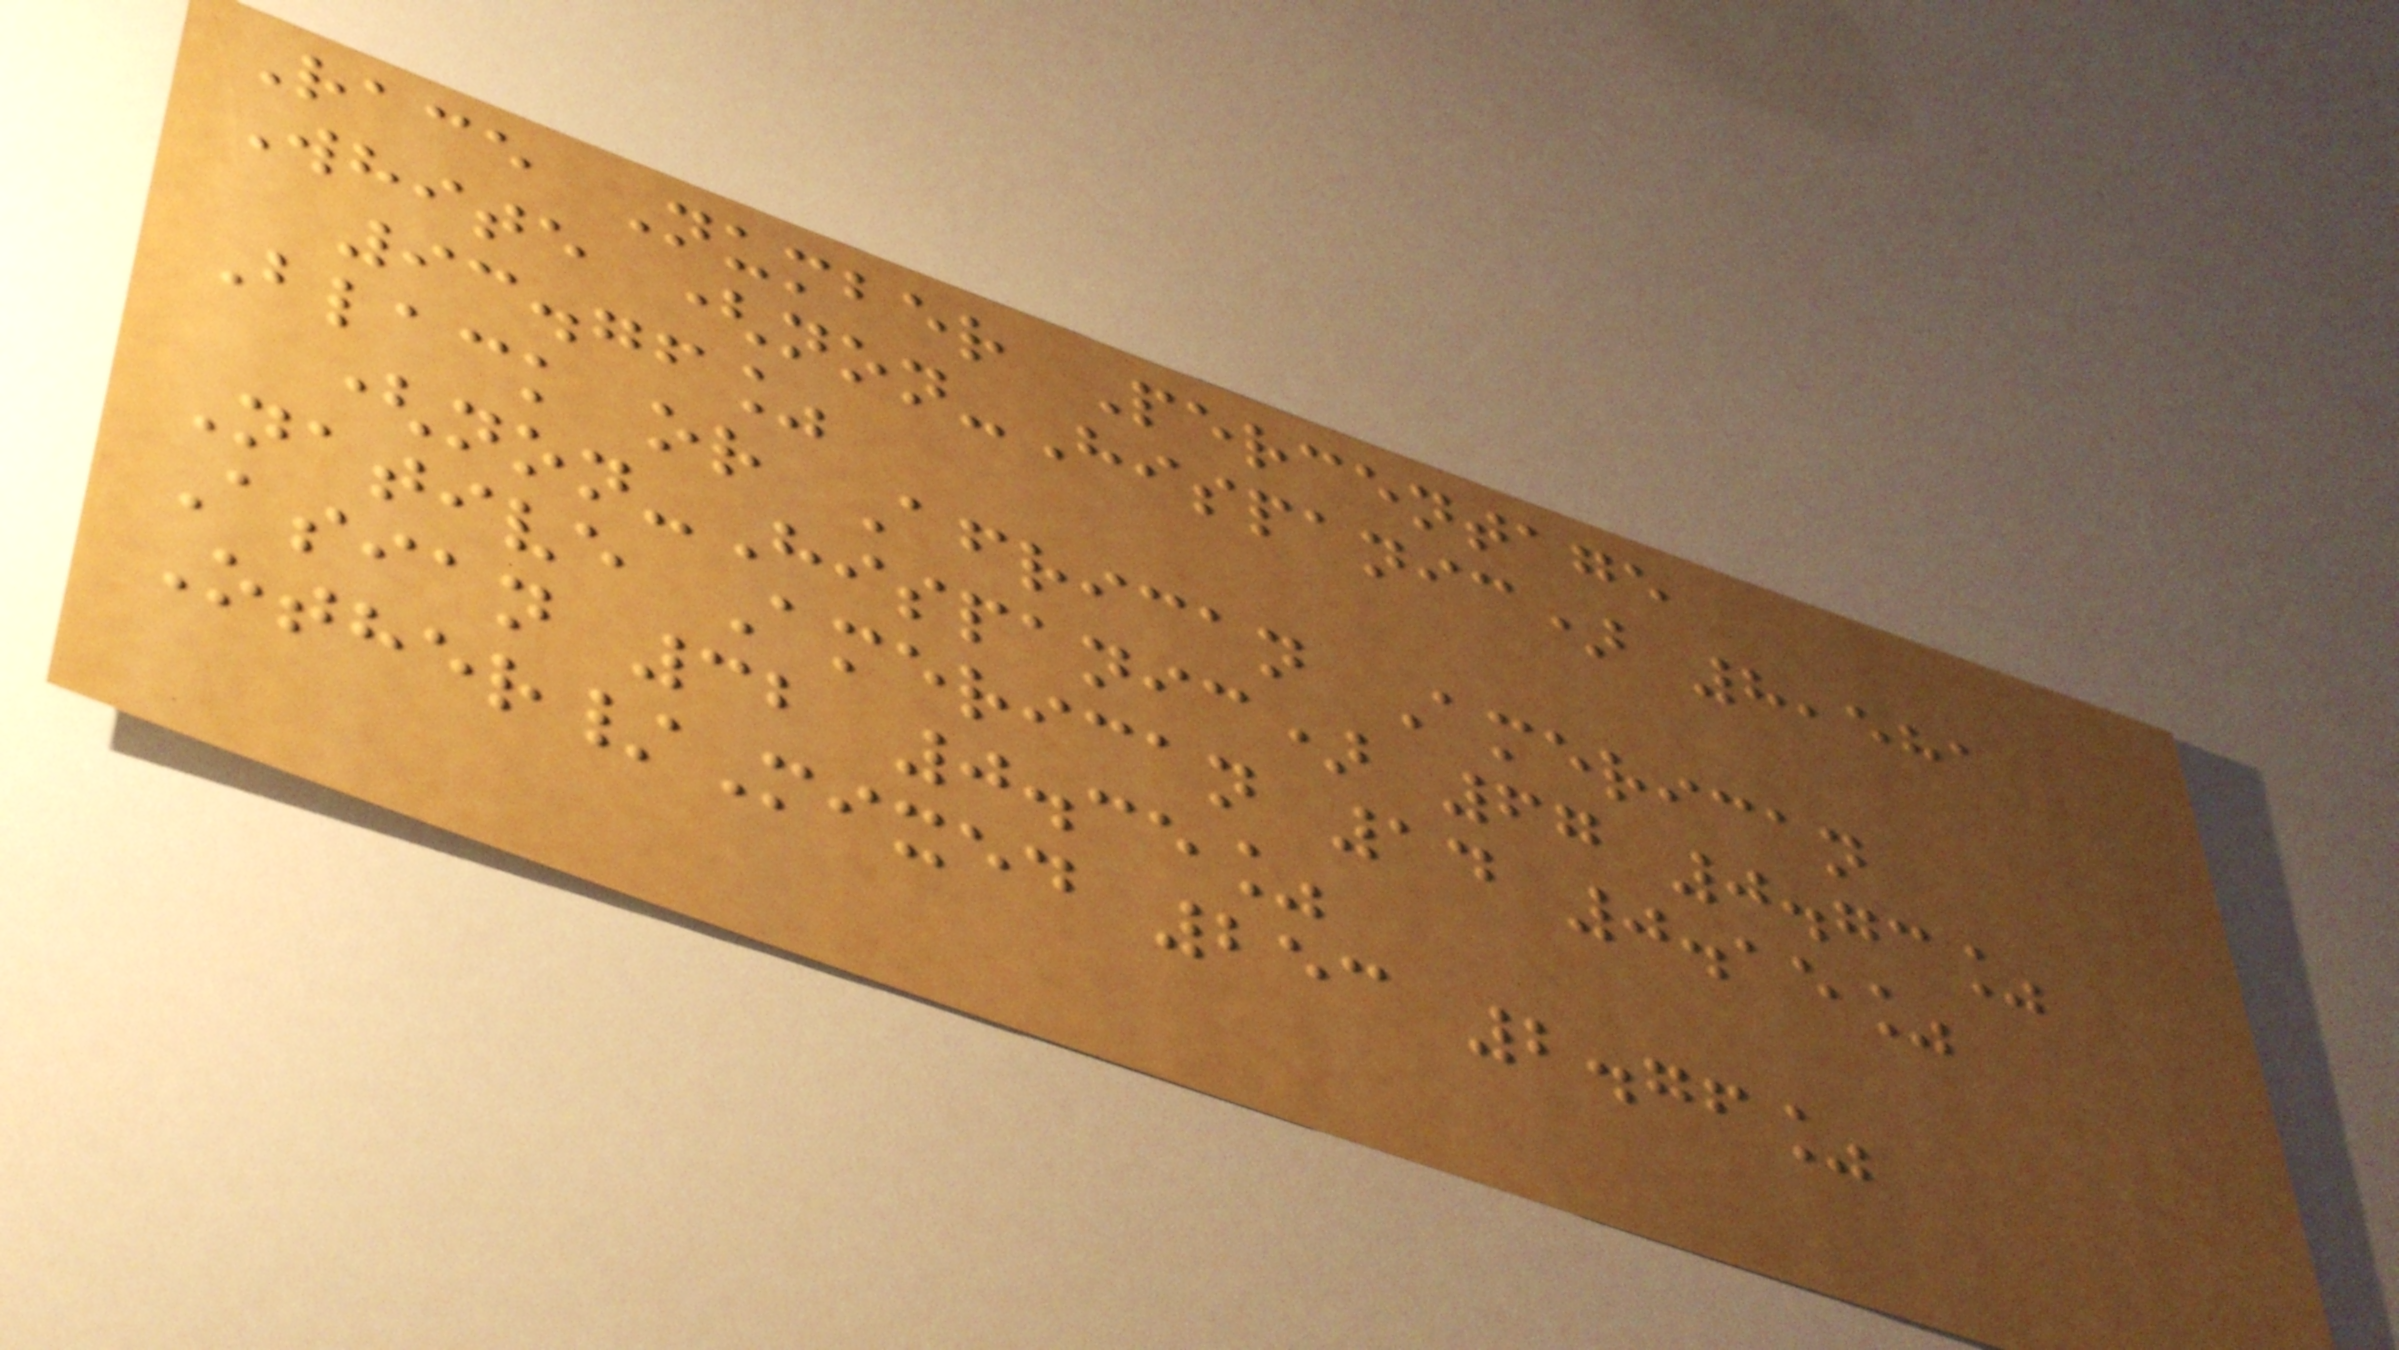Race Number Percentage
White (non-Hispanic) 8,581
93.76%
Black or African American
(non-Hispanic) 67 0.73%
Native American 14 0.15%
Asian 32 0.35%
Other/Mixed 253 2.76%
